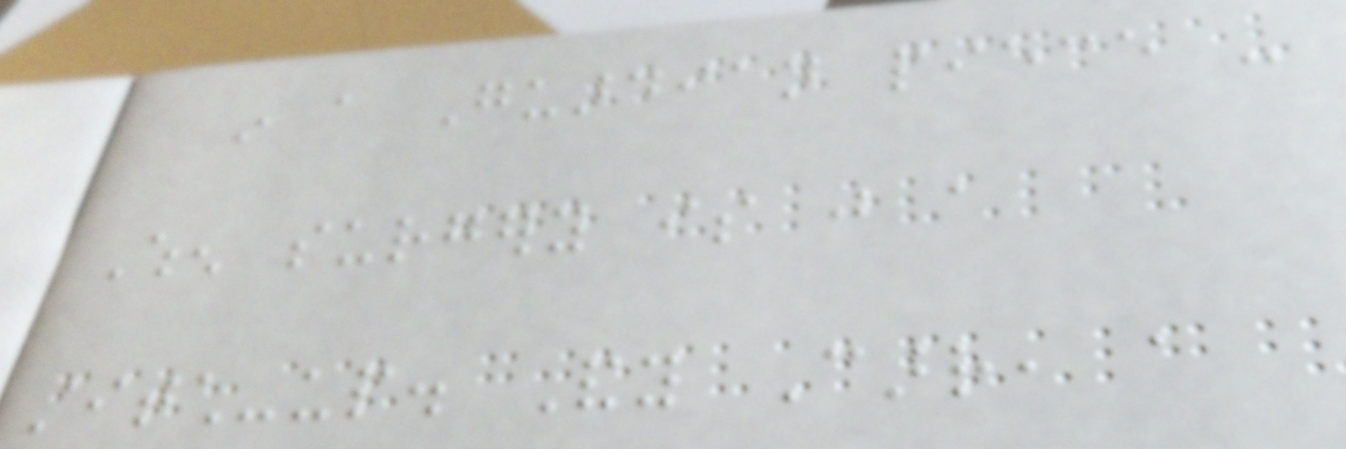in a Guardian piece -
When surgery is just a
stitch-up. Andy Carr, a
